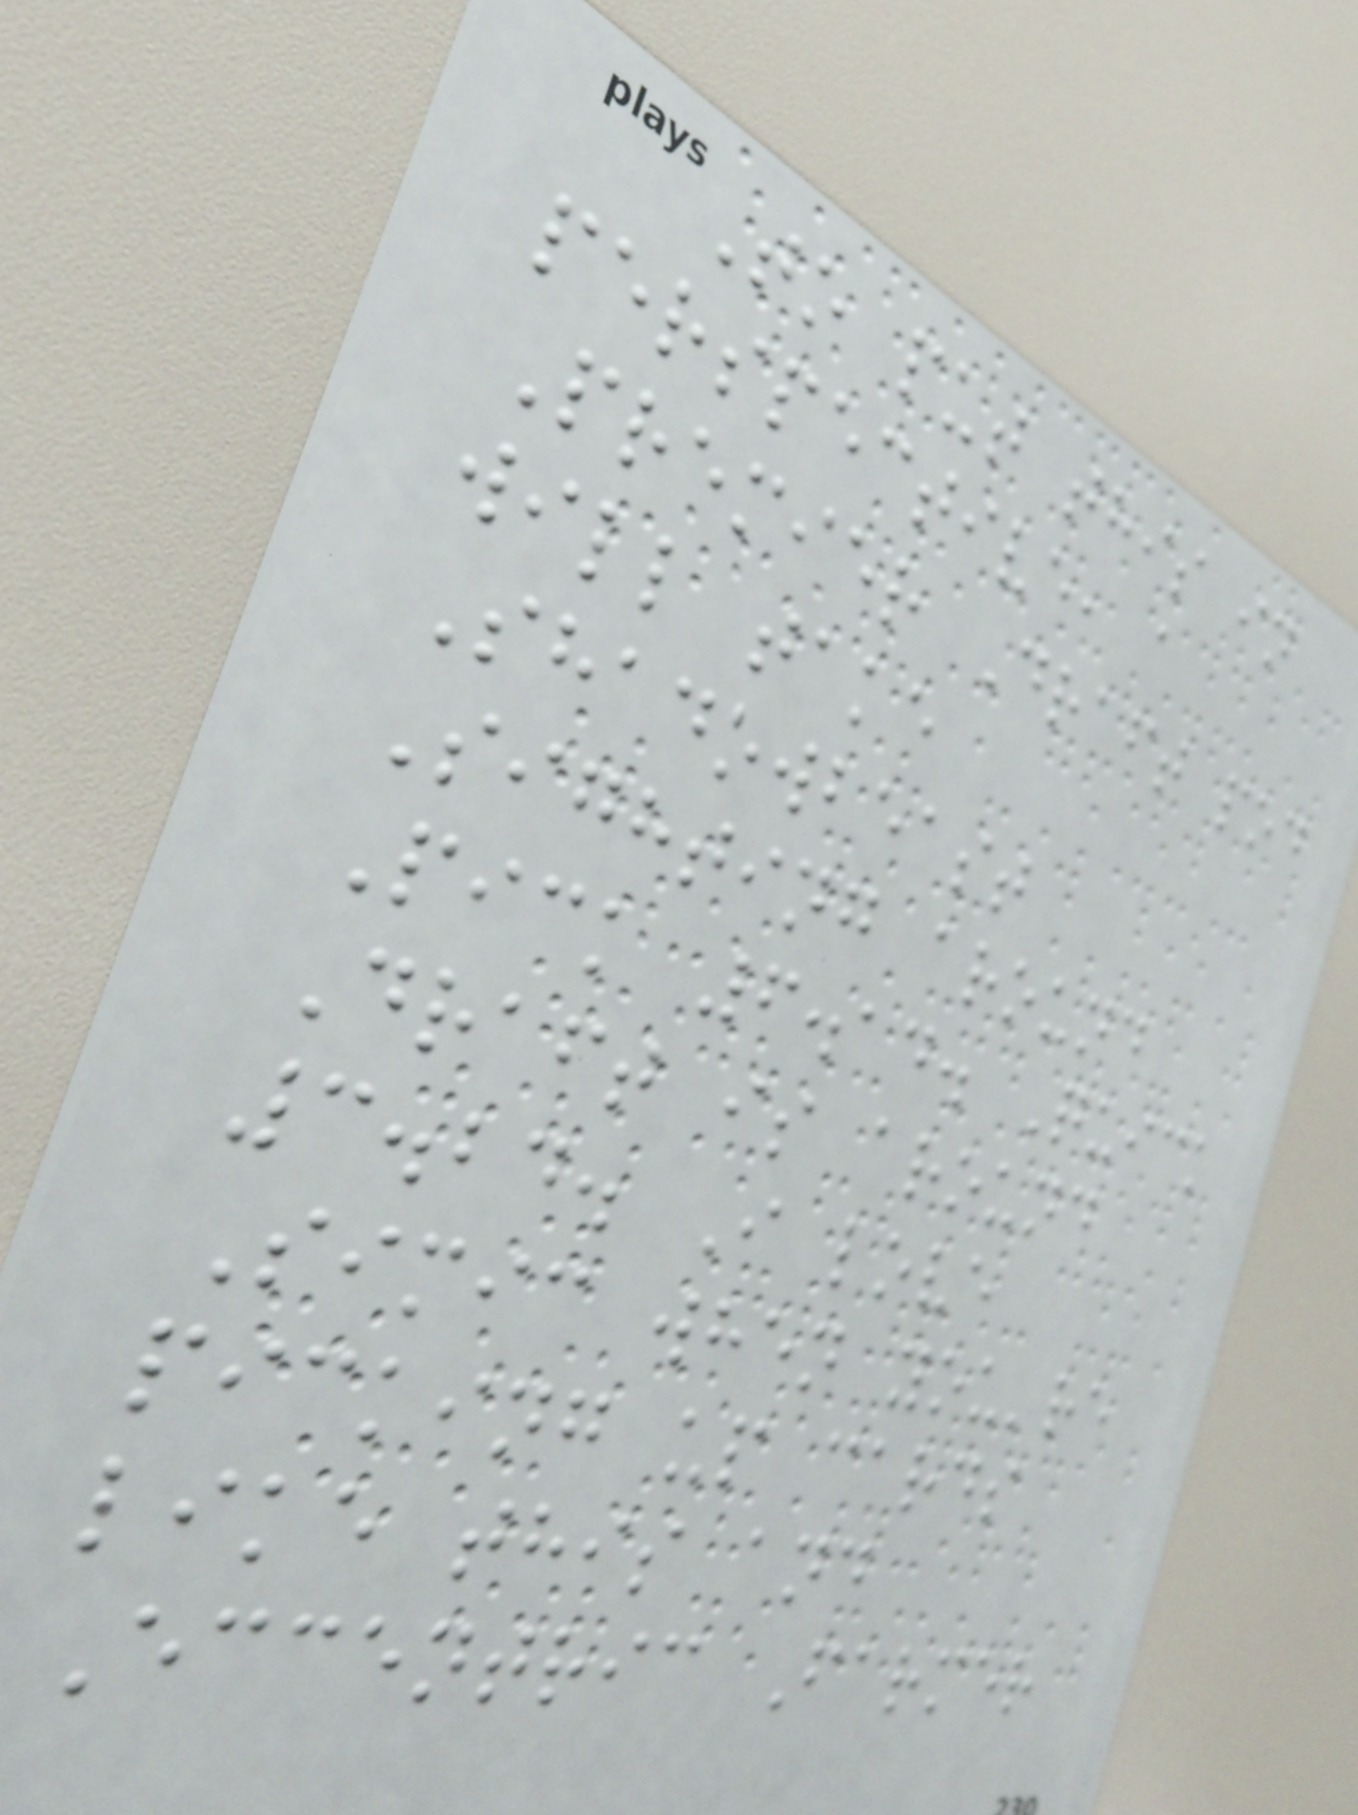To put this in
perspective, a
Premier Draft pod
will take
Shadowbeast
Sighting around
Pick 6.14. Quick
Draft is around
3.24. I love
Simic when you're
picking up cards
like this and
Eccentric Farmer
